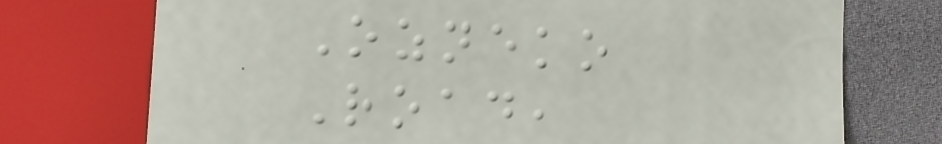Ozneko
Road,
